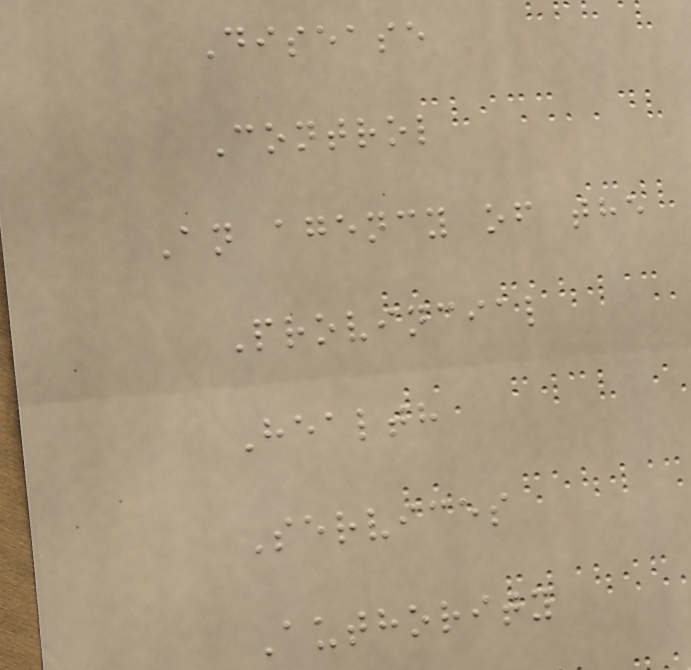Disease
Control
An agency of the
Provincial
Health
Services
Authority
